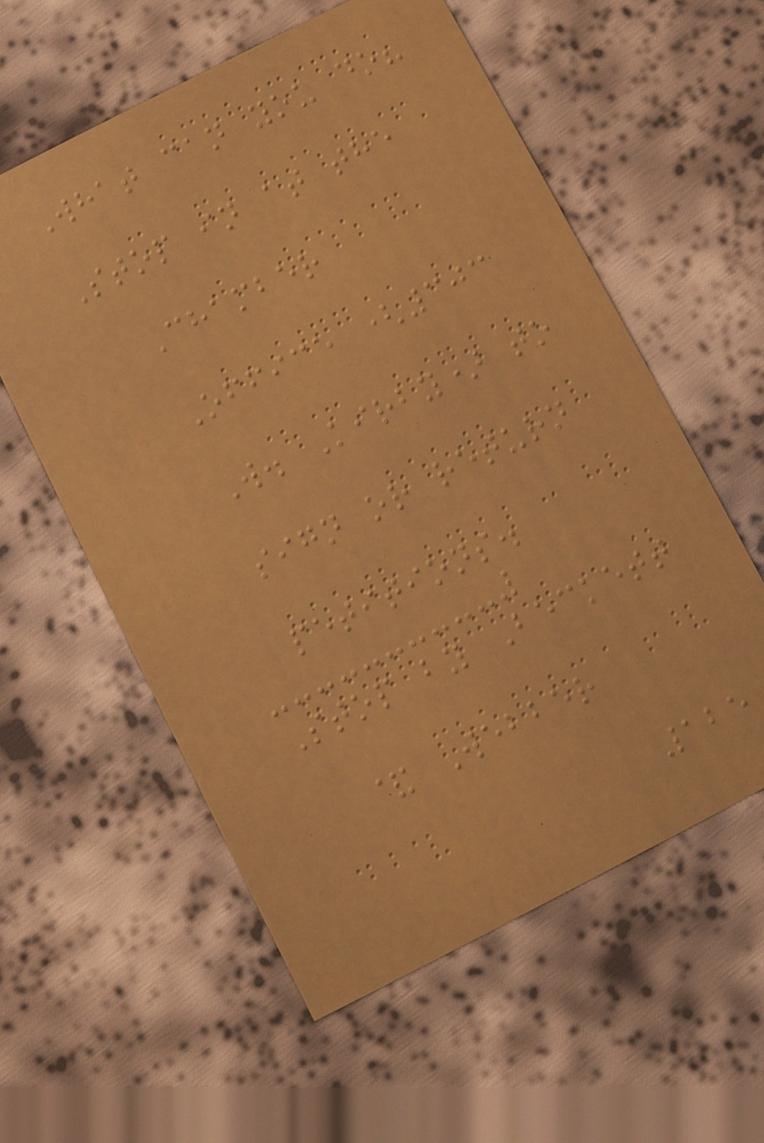What can you do?
Stop in at the
Chamber
Office (303
W. Kirby) to
sign or return
petitions.
Stop by Beckett
& Webber
125
